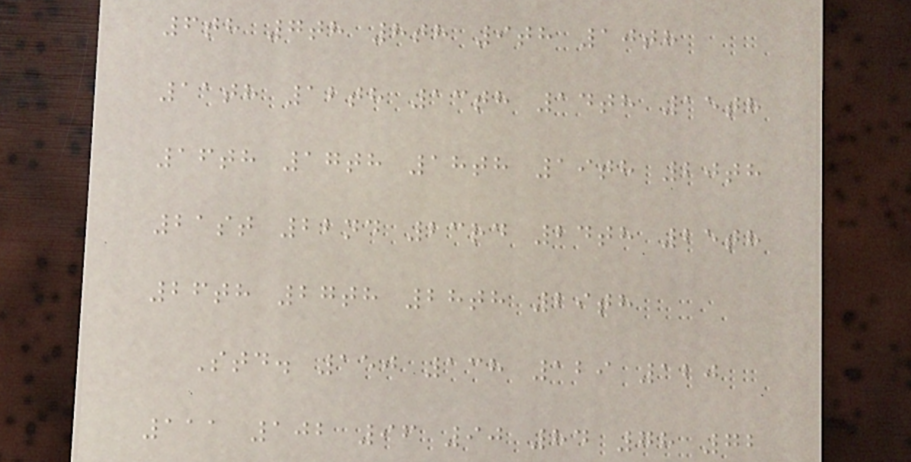6th 7th 8th 9th 10th
11th 12th 13th 14th 15th
16th 17th 18th 19th 20th
21st 22nd 23rd 24th 25th
26th 27th 28th 29th
Std. 150 138 129 120
111 102 96 90 84 78 72
